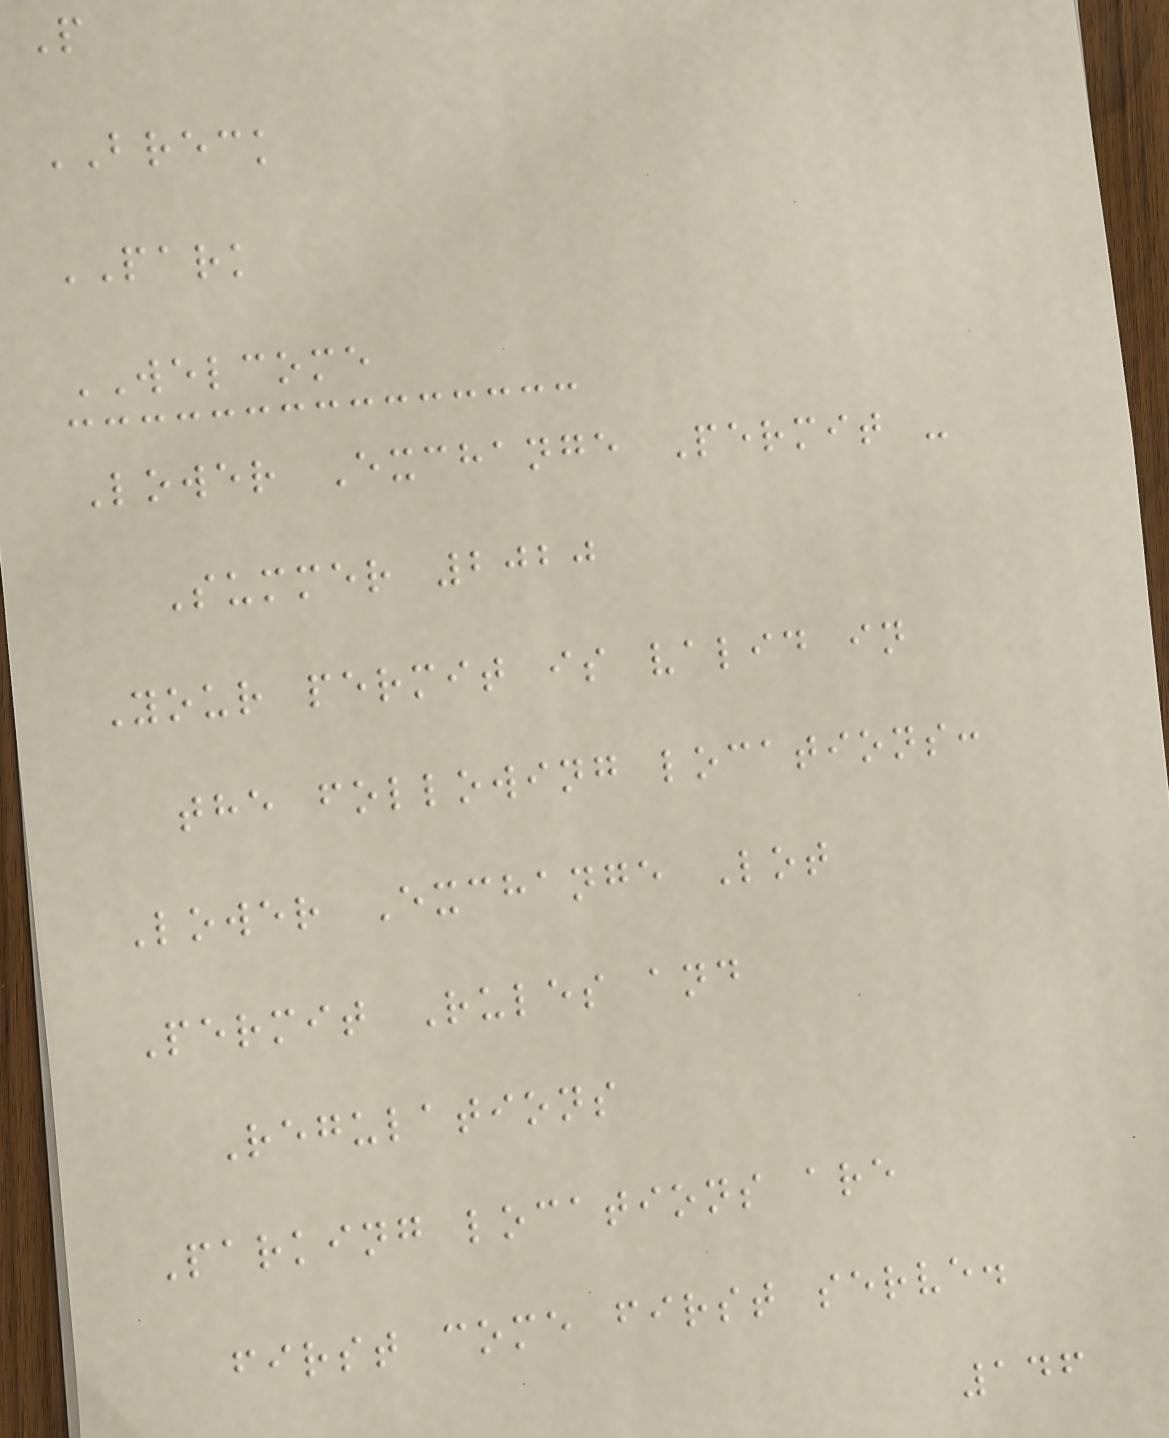P
BRECK
PARK
WELCOME
Lower Exchange Permit -
Summer 2020
Your permit is valid in
the following locations:
Lower Exchange Lot
Permit Rules and
Regulations
Parking locations are
first come first serve.
146
